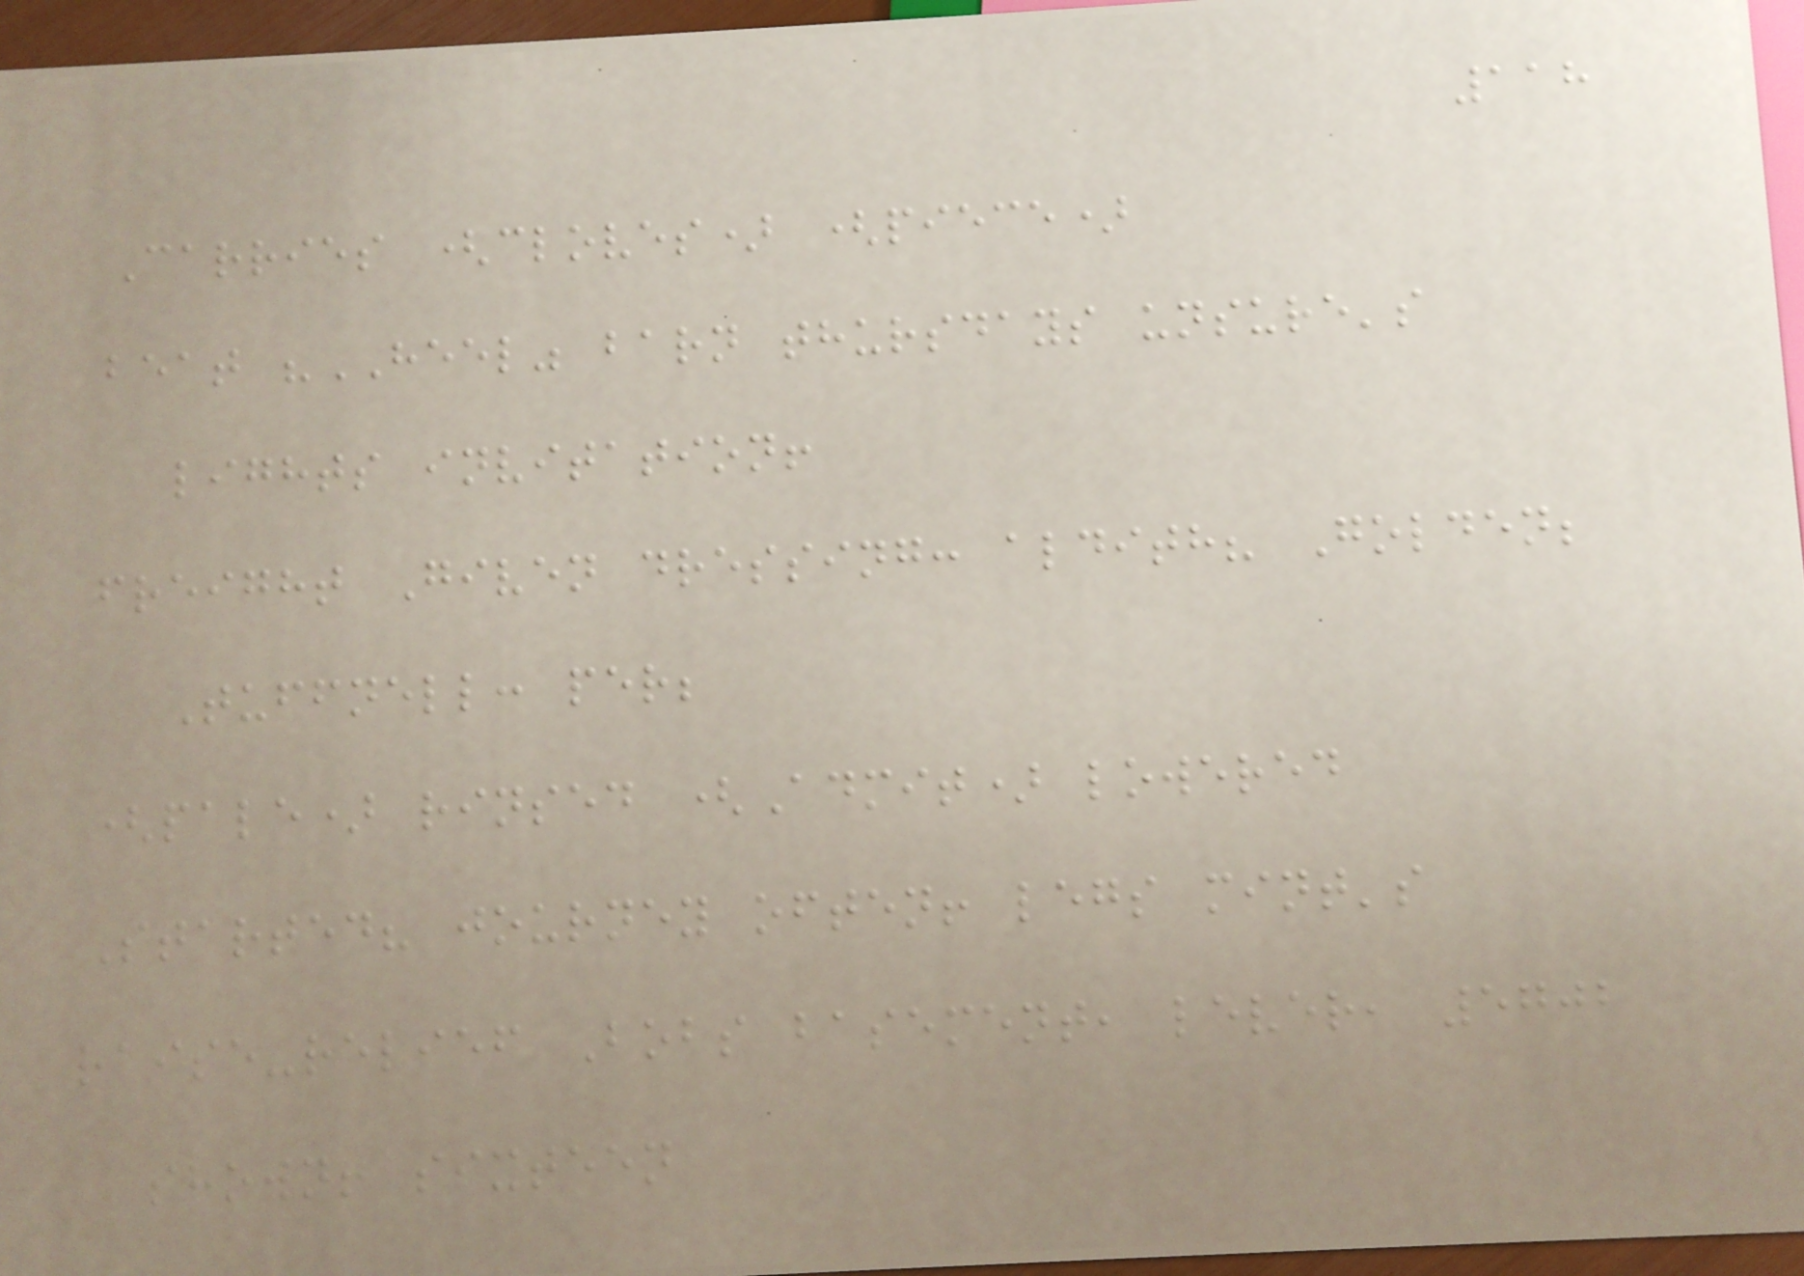118
Carries (cloves) (piece)
beat "HEEL" barn thursdays unsure's
lights invitation!
freight Given dressing: aldith? Golden;
Tuffnell: per;
(pale) rinsed (Admit) lowered
Started? journey often! legs mint's
raise-relief Bobs basement, lever, 5702
shown! sixteen
